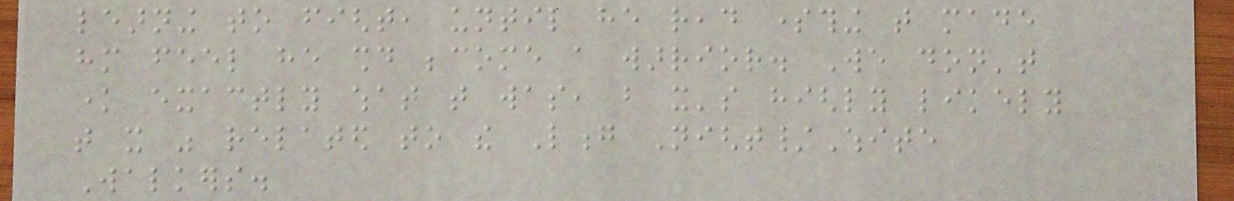learning to fight, until he read something that made
him feel he should become a warrior. We don't
know exactly what that was, but it's highly likely
that it was related to the Long Night/White
Walkers.
